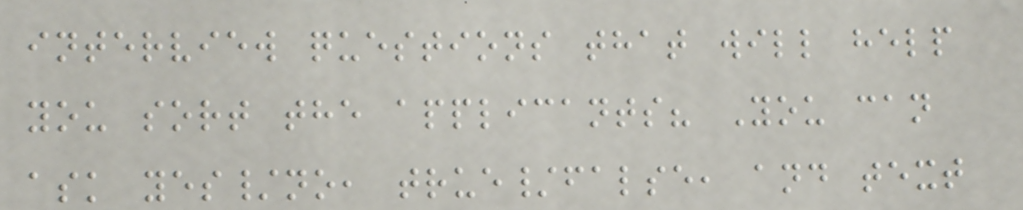interview questions that will help
you sort the applicants? You can
ask yes/no, true/false, and text
